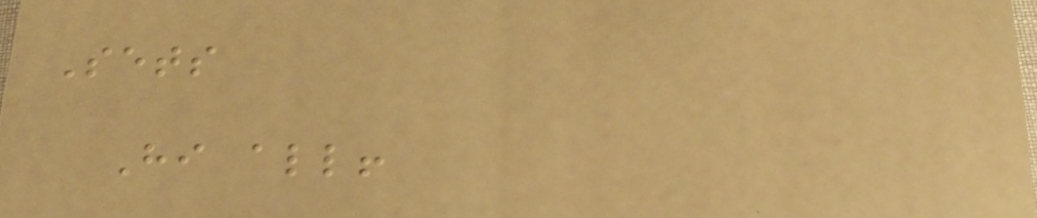Sets
Hi all!
